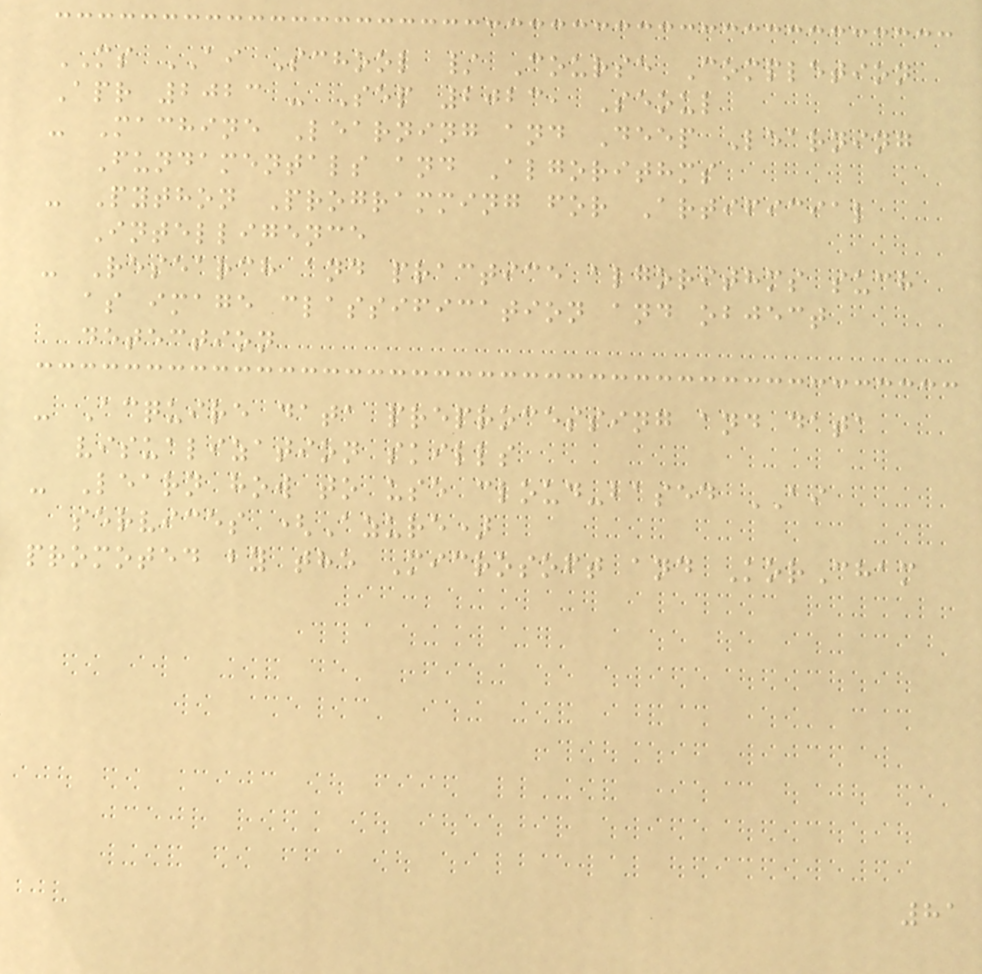MS AI School / Course Completion
Apr 2023 - Sep 2023, Seoul
- Machine Learning and Deep Learning
Fundamentals and Algorithms
- Python Programming for Artificial
Intelligence
- Research and practice algorithms such
as image classification and object
detection
- Acquire data preprocessing and data
visualization skills
- Learn how to use cloud-based AI
services (Azure)
promoted by the Microsoft and KorCham
81
